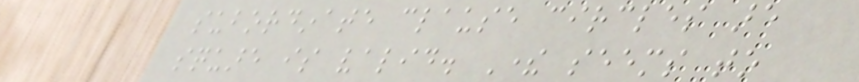subordinate clause circles are
square is valid. There seems to
